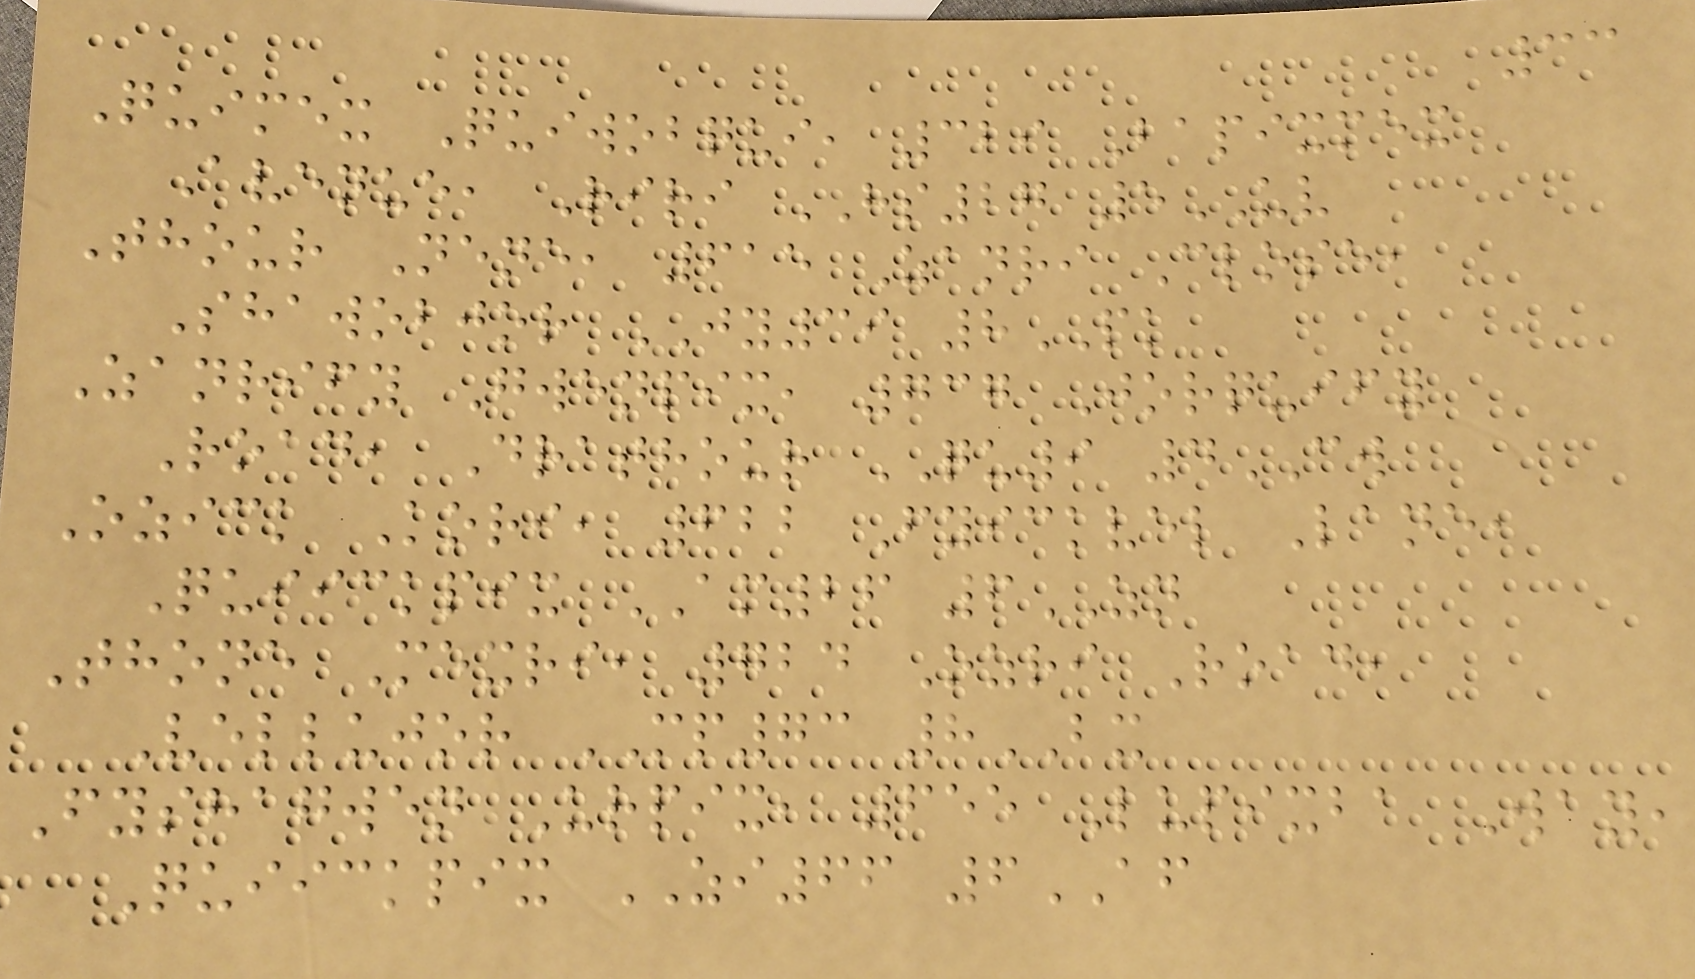33
Quimex Quiwobqui, 329 Bapixmex
Avenue, Riri HS27 5UV
Thour Nene, 615 Zanri Close,
Shawobjor JY39 8PK
Zanrify Gwenpix, 737 Jorquify
Road, Drathour QU9 4CW
Ozick Kori, 622 Fyickvel Lane,
Quiickpix AM26 6ZN
Thone Mexri, 724 Ozri Road,
Vellujor MP73 8BX
Fyshagwen Urpix, 655 Lupixba Way,
Quiickpix ZI66 6AF
